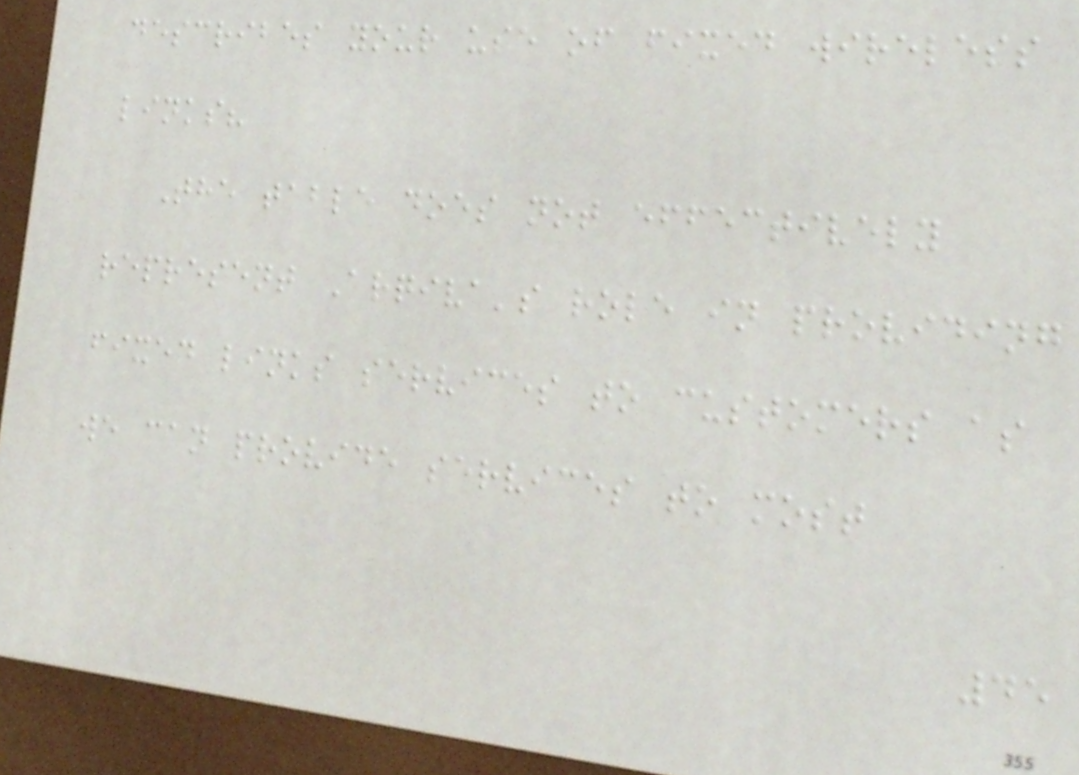describes your use of fixed wireless
links?
The table does not effectively
represent Arqiva's role in providing
fixed links services to customers as
we can provide services to most
45
